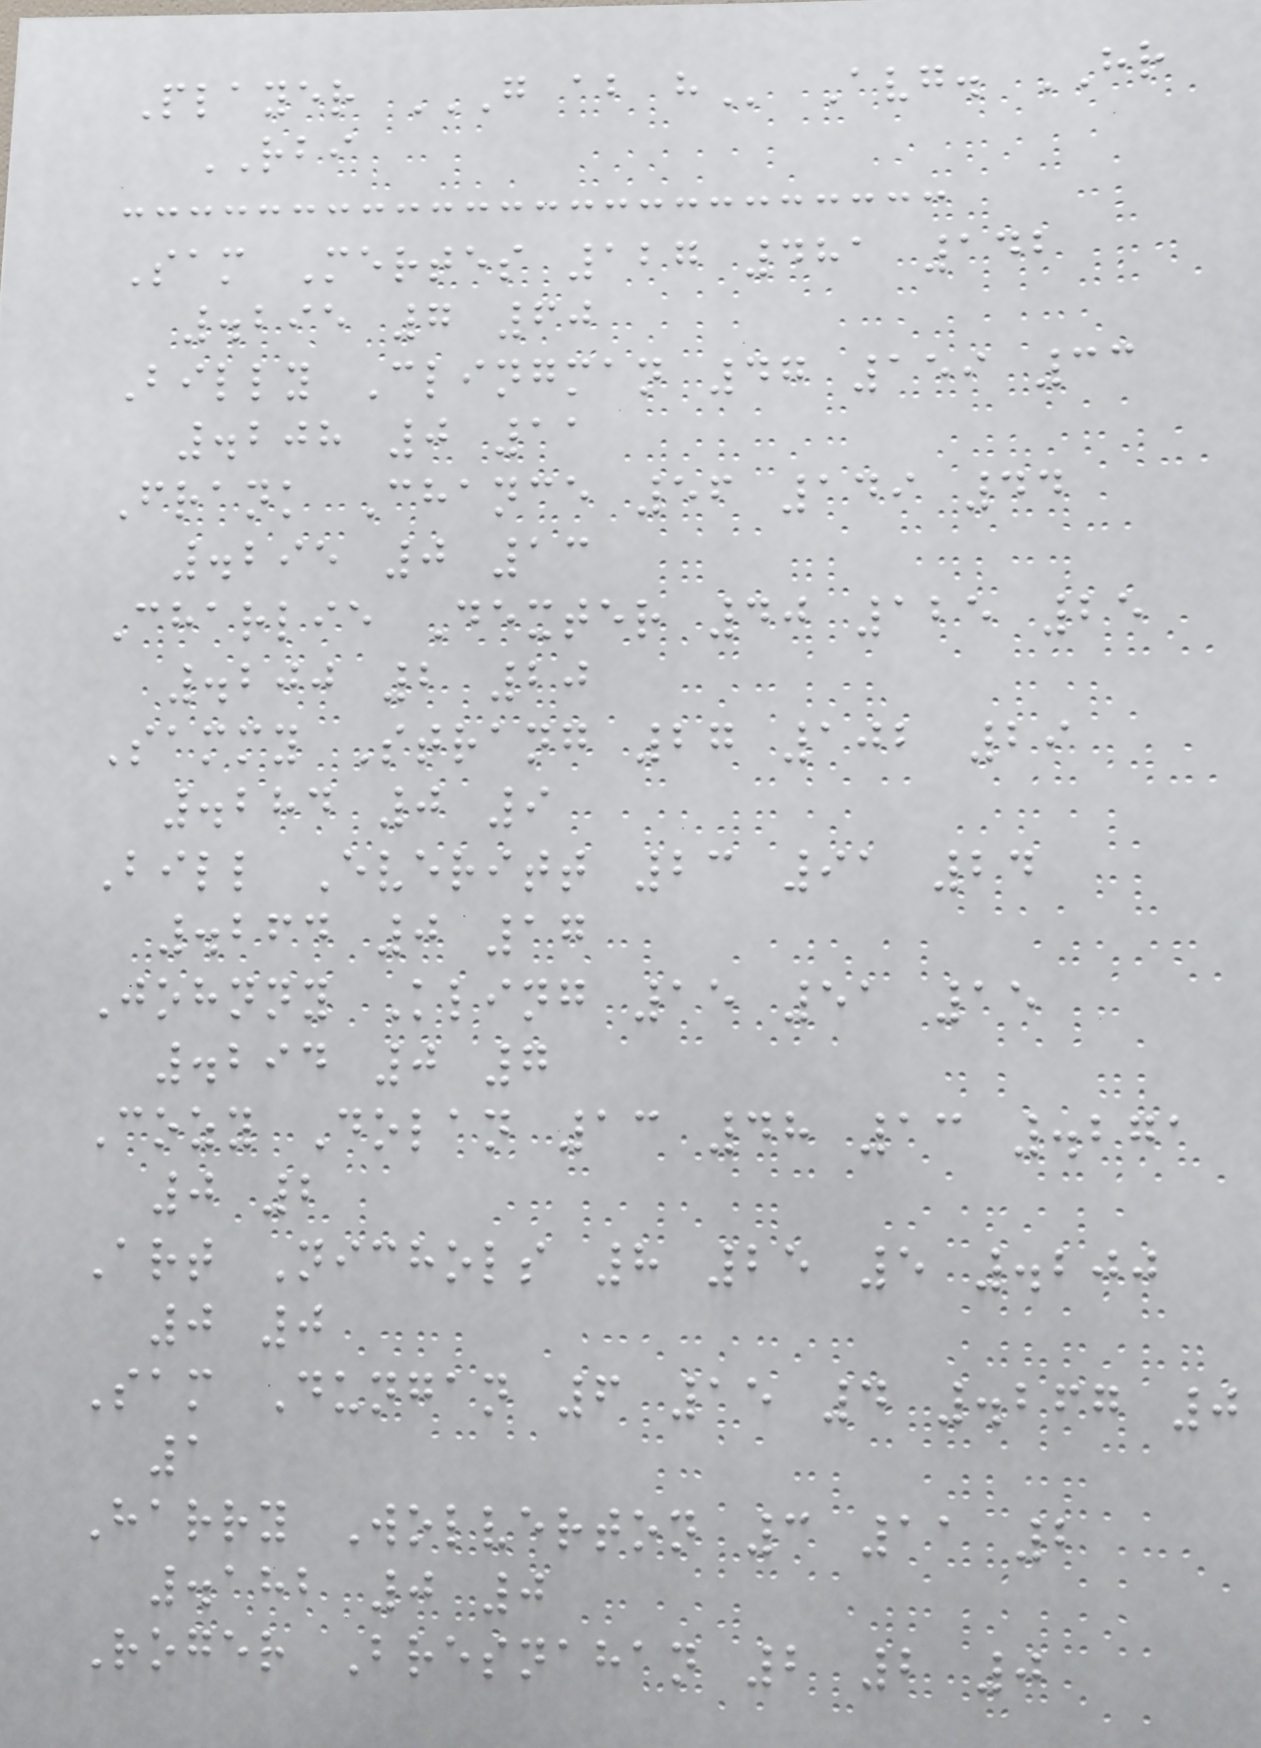Player G AB H Avg. HR
RBI
Sam Mertes 127 481 142
.295 7 60
Billy Clingman 47 159 33
.208 0 11
Frank Chance 56 149 44
.295 0 13
Charlie Dexter 40 125 25
.200 2 20
Sammy Strang 27 102 29
.284 0 9
Bill Everitt 23 91 24
.264 0 17
Johnny Kling 15 51 15
.294 0 7
Cozy Dolan 13 48 13 .271
0 2
Art Nichols 8 25 5 .200
0 0
Sam Dungan 6 15 4 .267 0
1
Harry Wolverton 3 11 2
.182 0 0
Roger Bresnahan 2 2 0
